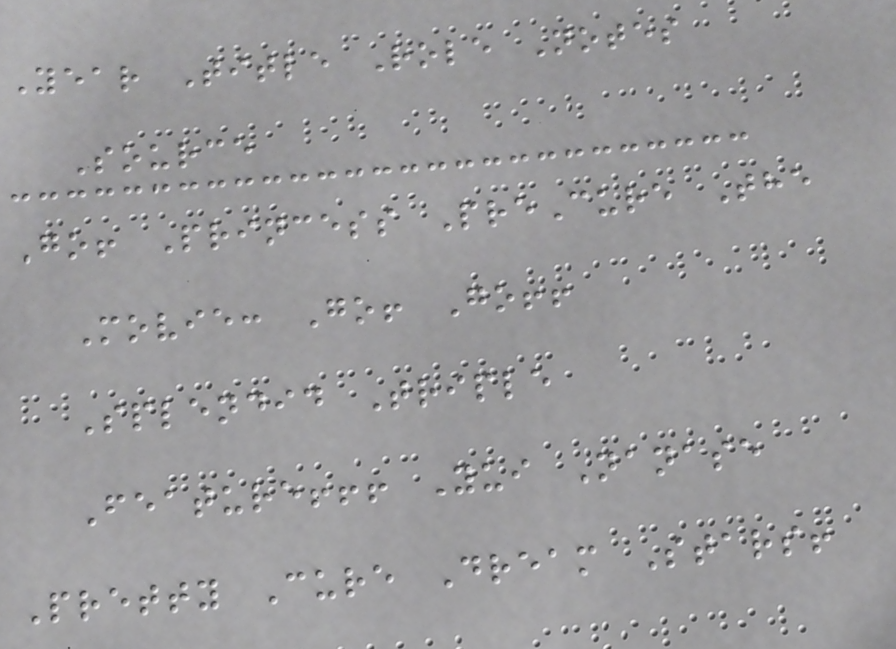Year Title Role Notes
Source
Go! Princess PreCure The
Movie: Go! Go!!
Splendid Triple
Feature!!! Yui Nanase
Pretty Cure Dream Stars!
